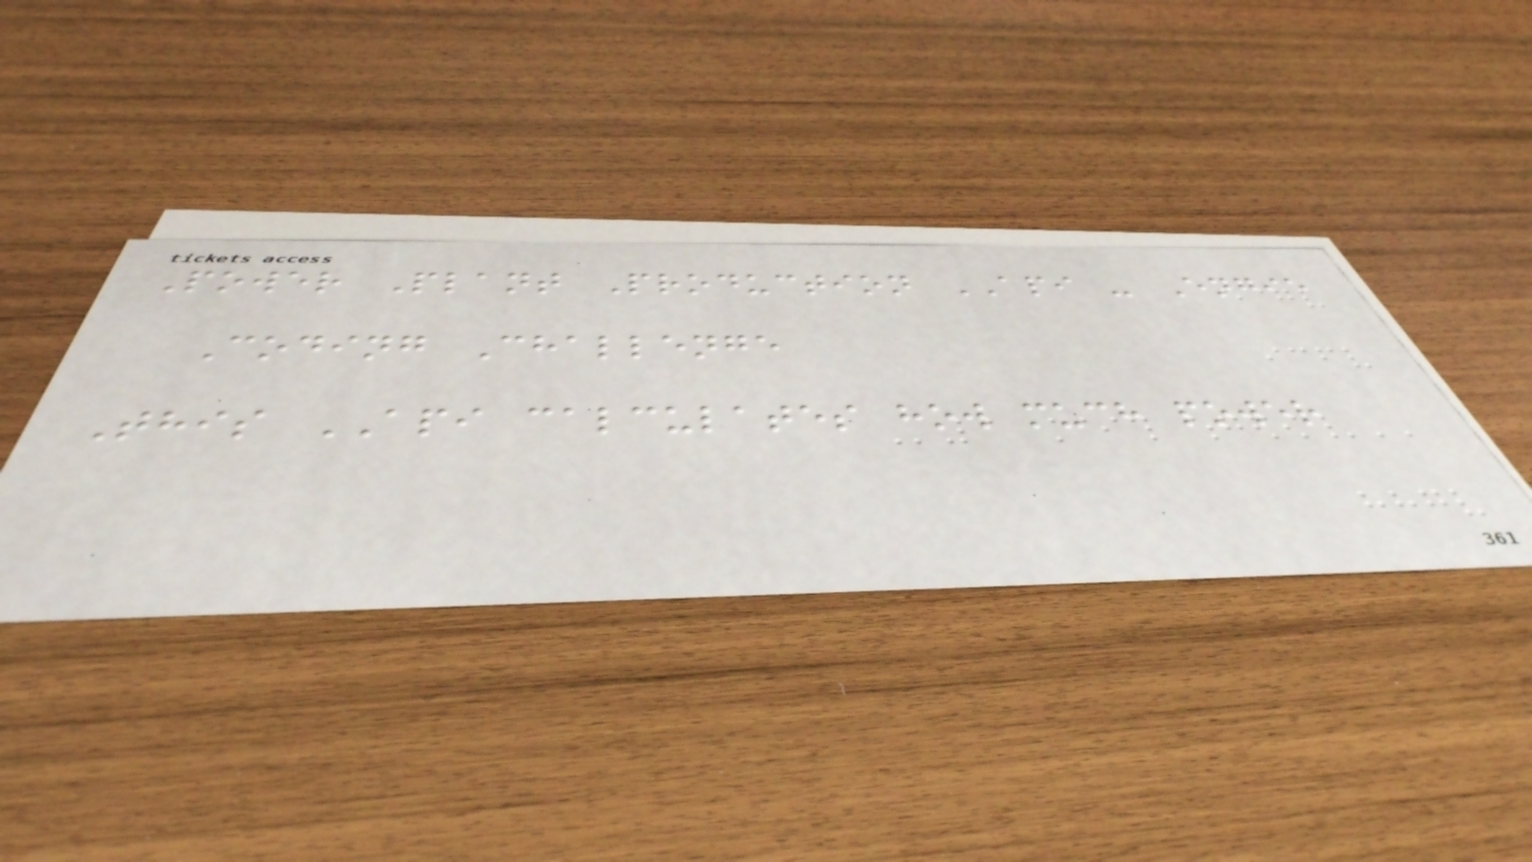Power Plant Production API - Engie
Coding Challenge
This API calculates how much power
